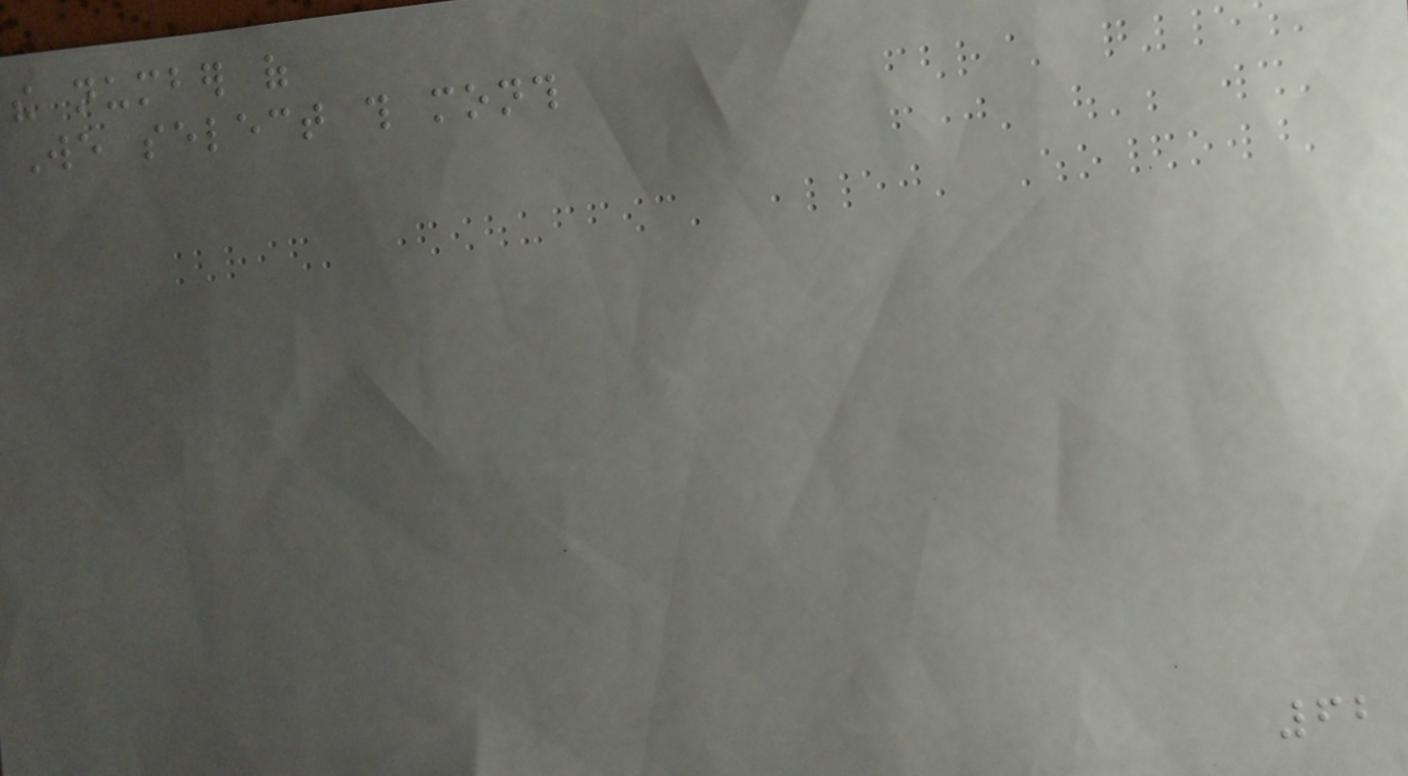the number of
We select this month
62
